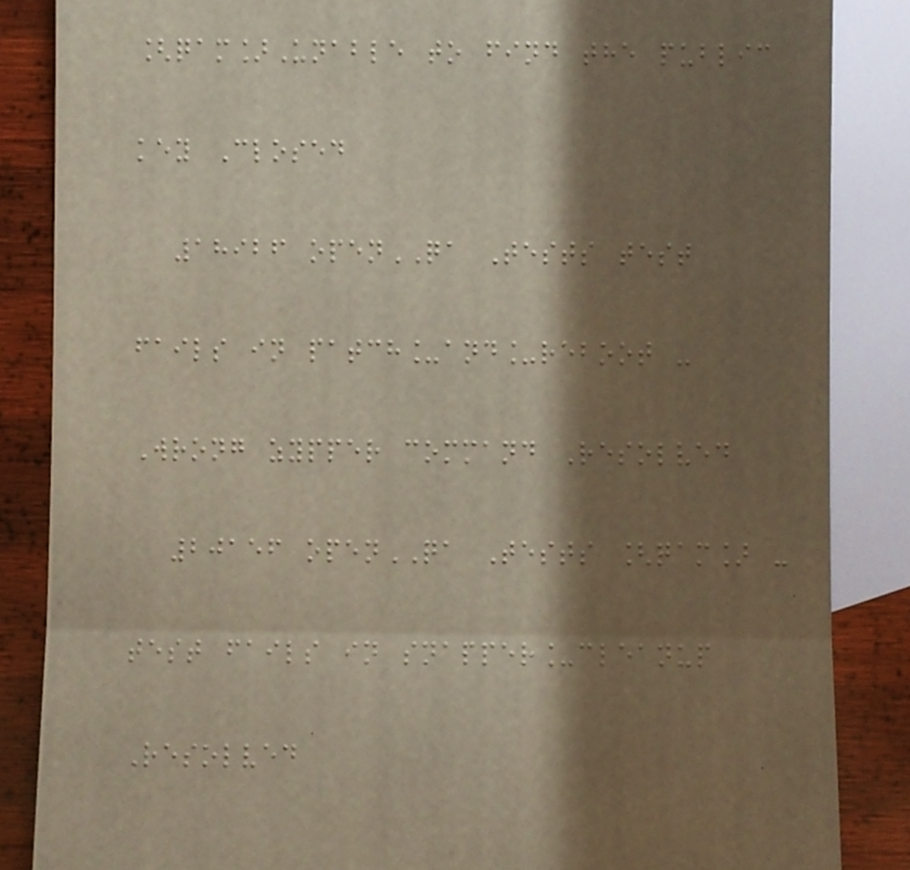[qam]Unable to find the public
key Closed
18926 openQA Tests test
fails in patch_and_reboot -
Wrong zypper command Resolved
20156 openQA Tests [qam] -
test fails in snapper_cleanup
Resolved
